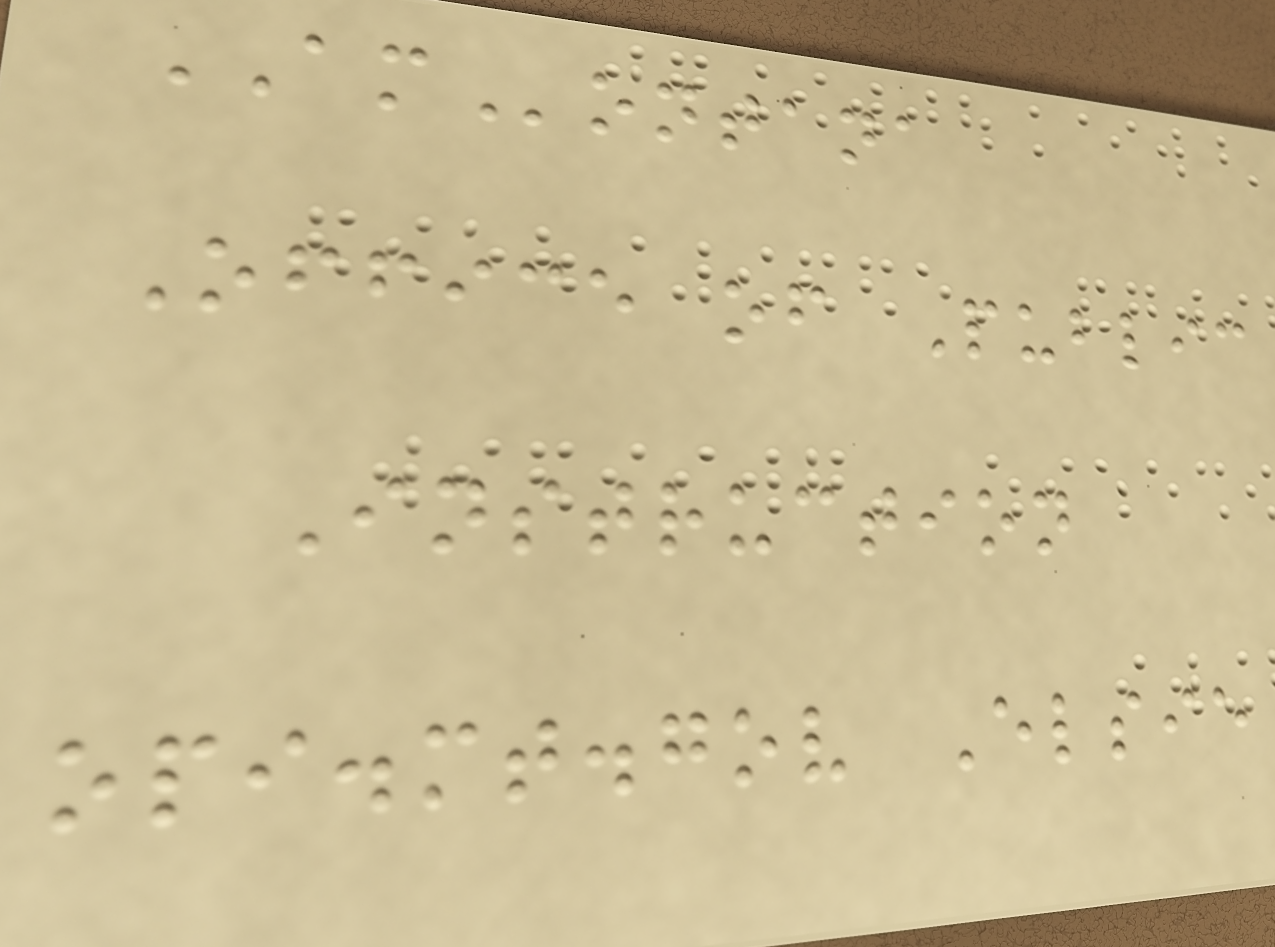AMontana
Office of Public
Instruction
opi.mt.gov Elsie
